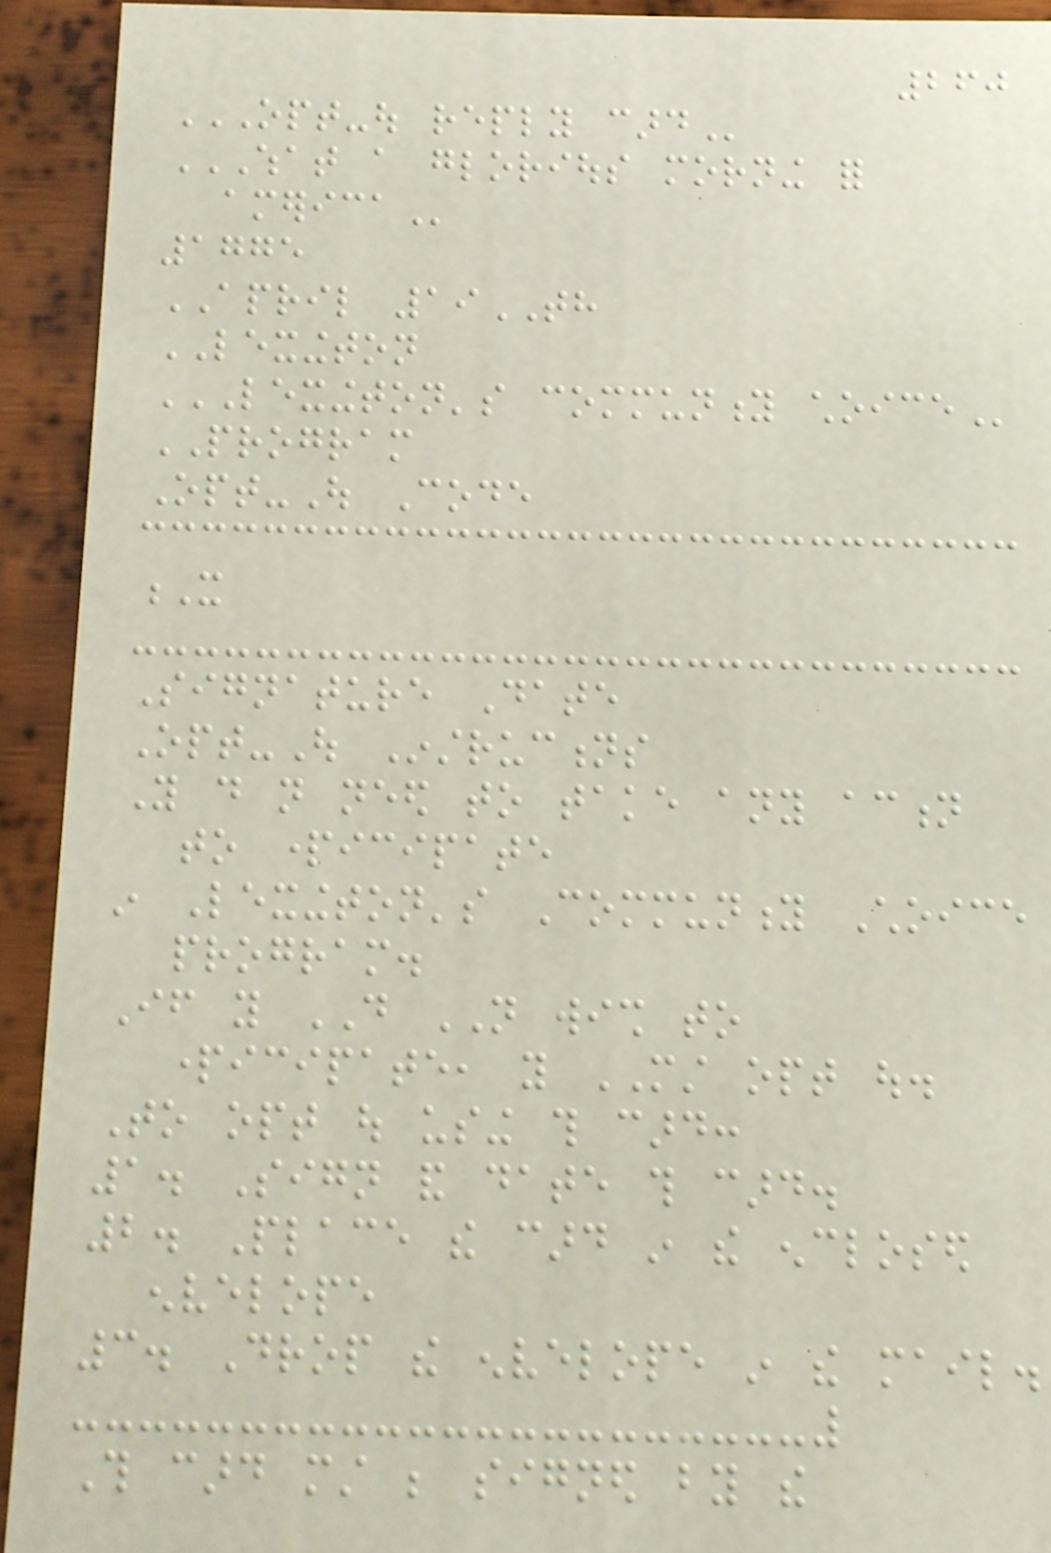260
OPT-OUT REPLY CARD
WHAT A GLORIOUS MORNING FOR
AMERICA
1775
APRIL 19TH
LEXINGTON
LEXINGTON'S COMMUNITY CHOICE
PROGRAM
Opt-Out Code
X
Signature Date
Opt-Out Instructions
You do not need to take any action
to participate
in Lexington's Community Choice
program.
If you DO NOT wish to
participate, you MUST opt out.
To opt out using this card:
1. Sign and date this card.
2. Place the card in the enclosed
envelope
3. Drop the envelope in the mail.
This card must be signed by the
